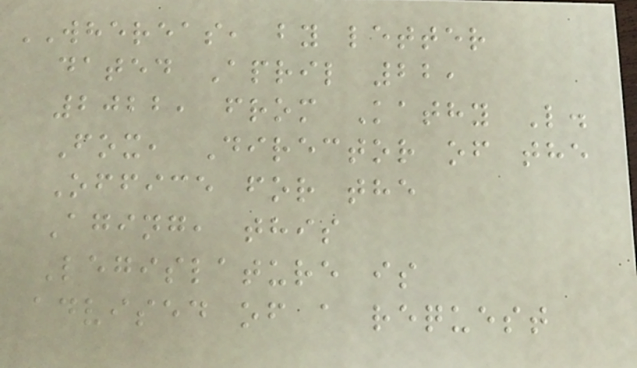WHEREAS, by letter
dated April 22,
2022, from Kathy L.
Fox, Director of the
Office for the
Aging, this
Legislature is
advised of a request
